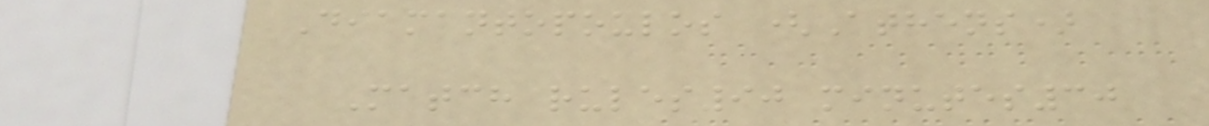Diamantopoulos (Athens)
Match rules90 minutes30
